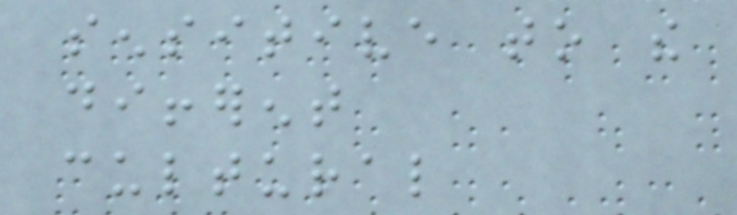sensitive to the
different
cultural
